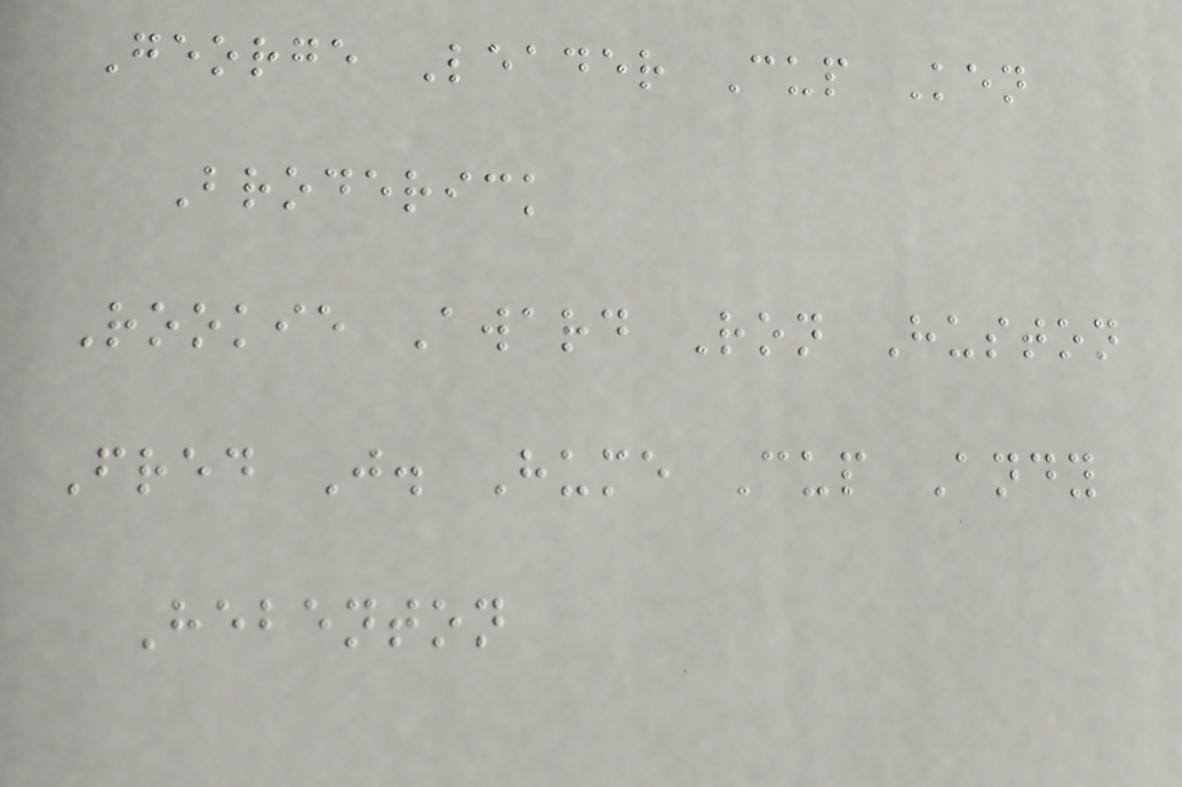George Leader Cup Ken
Broderick
Rookie Award Ron Huston
Fred J. Hume Cup Andy
Hebenton
